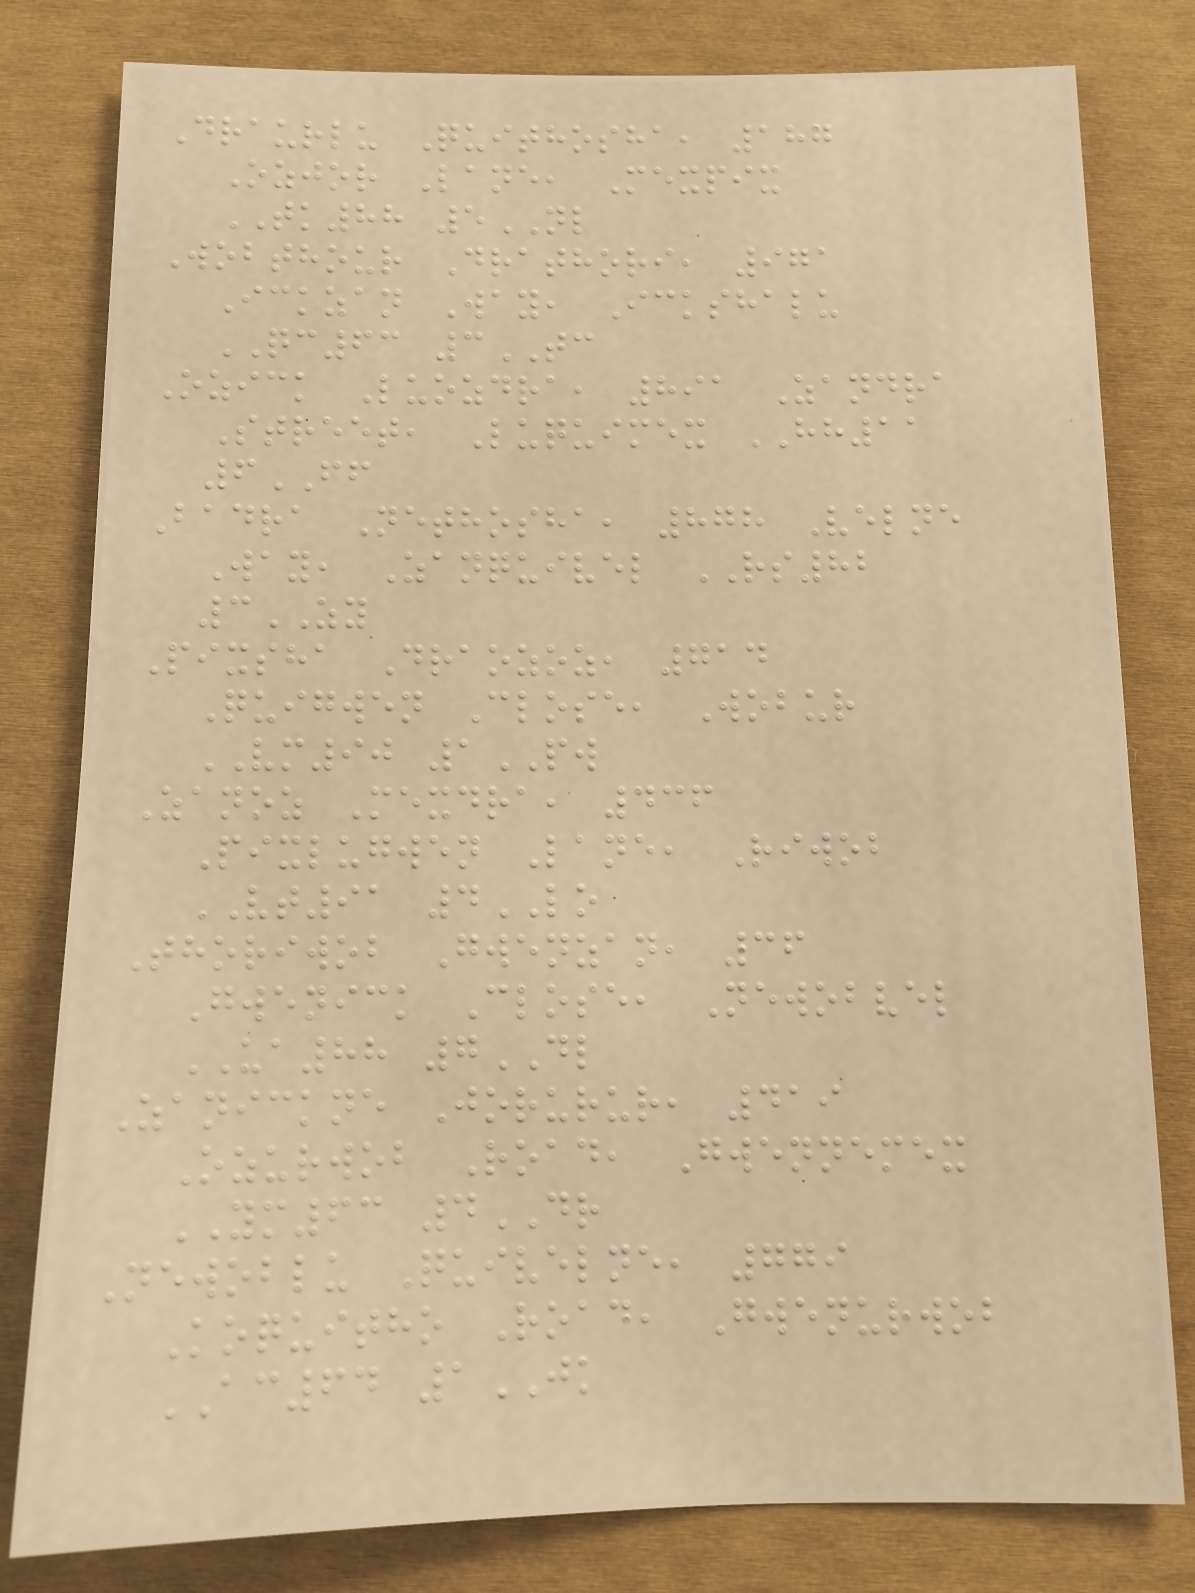Draurlu Quithosha, 187
Ozjor Lane, Mexpix
TK88 5NL
Wobthour Drathori, 971
Ickzan Way, Ickshalu
QC63 3TC
Ozick Luozdra, 891 Zandra
Street, Luquimex HH11
6FF
Badra Nethosha, 878 Velne
Way, Zanquivel RS82
3ZY
Pixsha Draozoz, 714
Quigwen Close, Wobur
VM90 1PW
Zanoz Mexdra, 436
Pixlugwen Lane, Riwob
VT91 4LO
Thoriwob Gwenzan, 36
Gwenick Close, Newobvel
UA88 7DL
Zanickne Jorurur, 419
Ozurwob Road, Gwennemex
YM63 4DR
Newoblu Quivelne, 779
Koquitho Road, Gwenurwob
AC64 1JK
